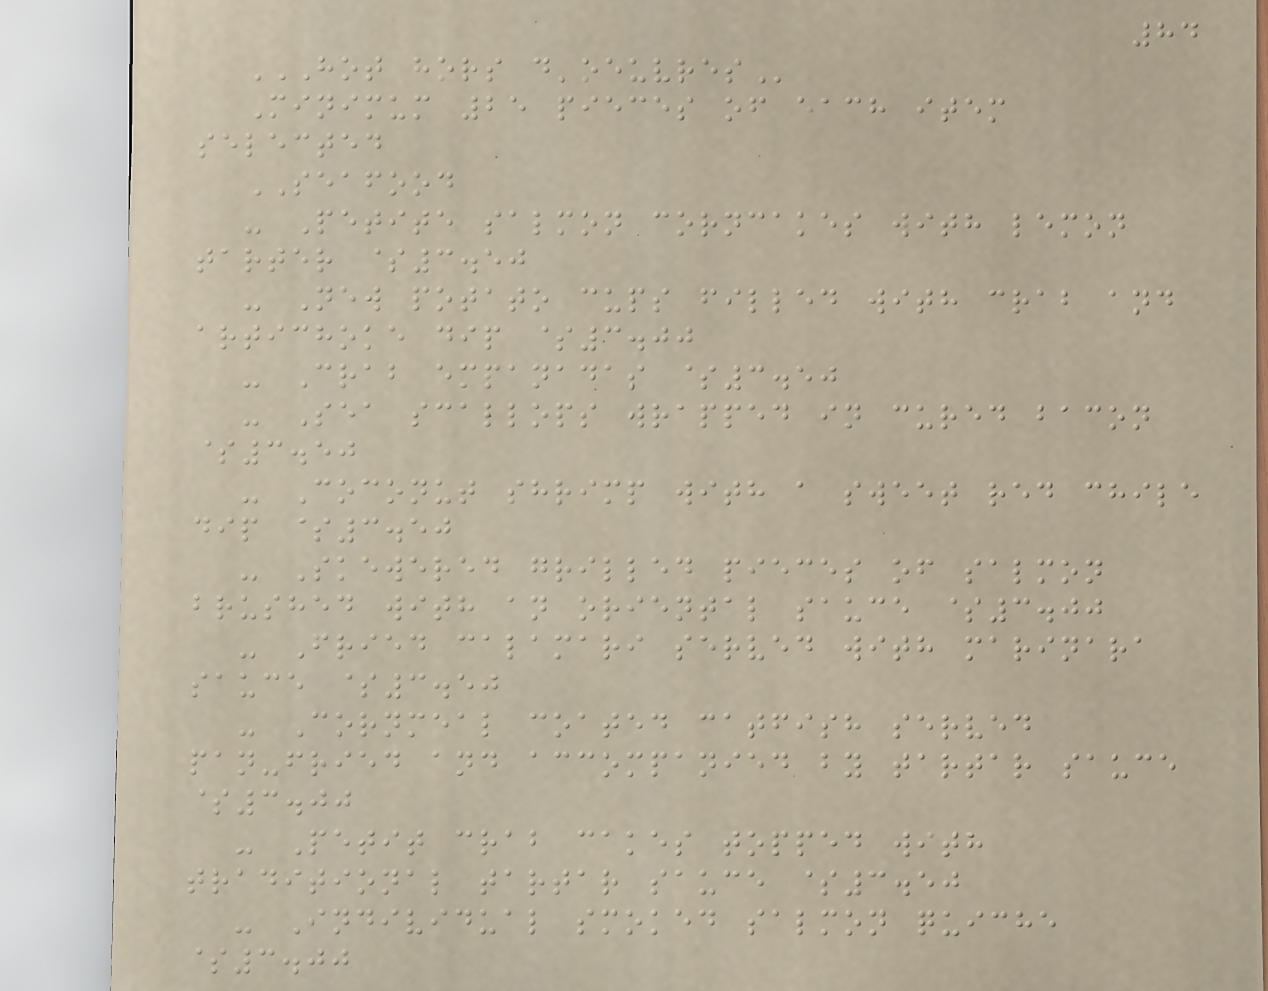84
HOT HORS D'OEUVRES
Minimum 25 pieces of each item
selected
SEAFOOD
- Petite salmon corncakes with lemon
tarter $3.50
- New potato cups filled with crab and
artichoke dip $3.00
- Crab empanadas $3.50
- Sea scallops wrapped in cured bacon
$3.50
- Coconut shrimp with a sweet red chile
dip $3.50
- Skewered grilled pieces of salmon
brushed with an oriental sauce $3.00
- Fried calamari served with marinara
sauce $3.50
- Cornmeal coated catfish served
pan-fried and accompanied by tartar sauce
$3.00
- Petit crab cakes topped with
traditional tartar sauce $3.50
- Individual smoked salmon quiche
$3.00
